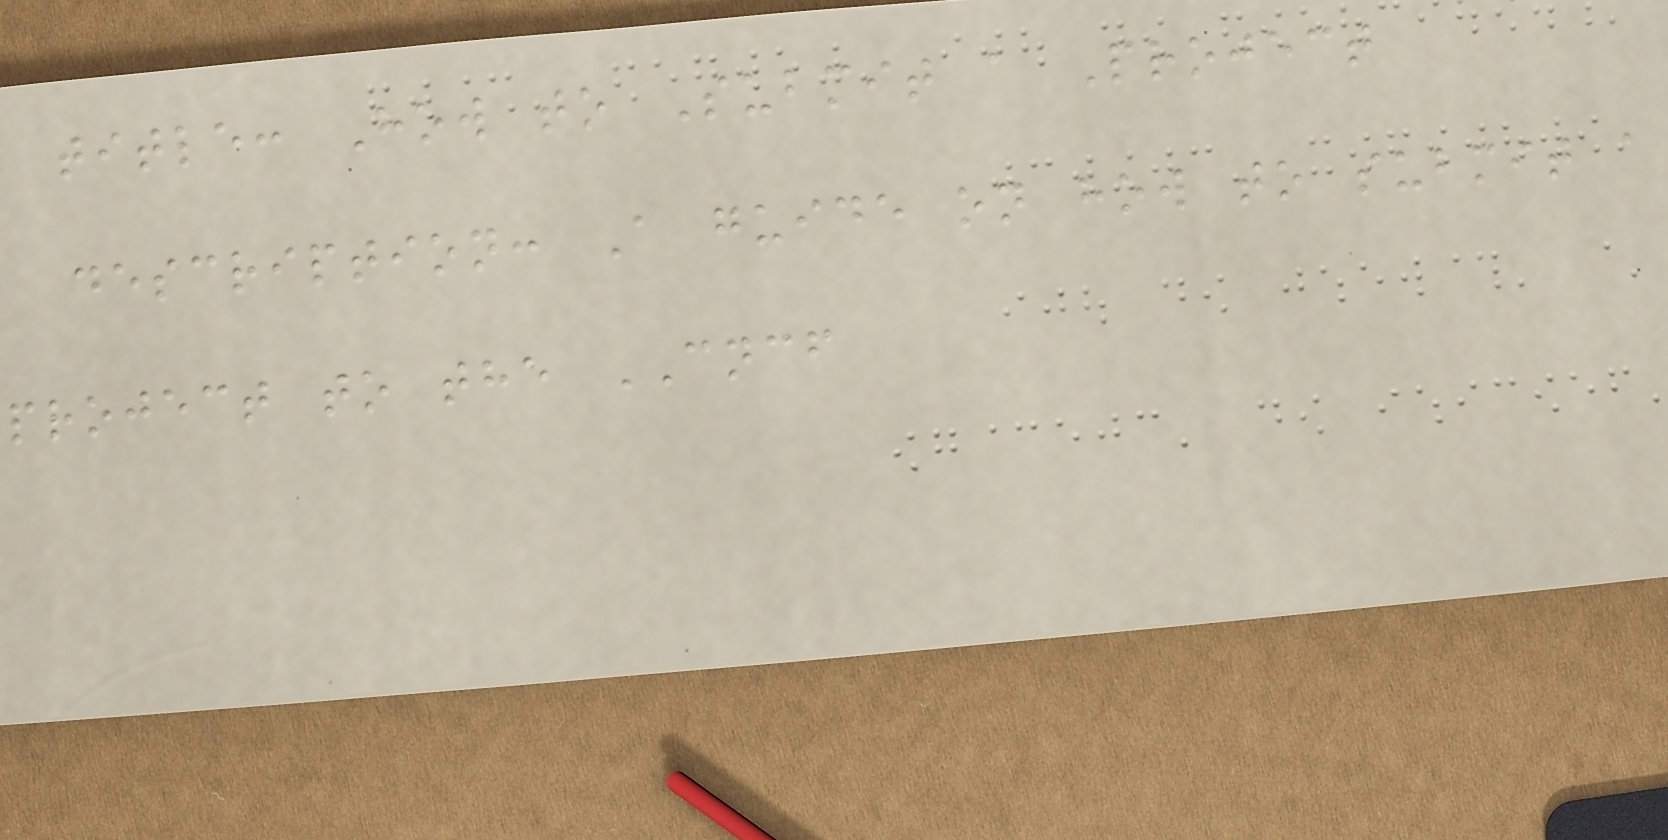title: How to Submit a Project
description: A guide on how to submit a
project to the CNCF
